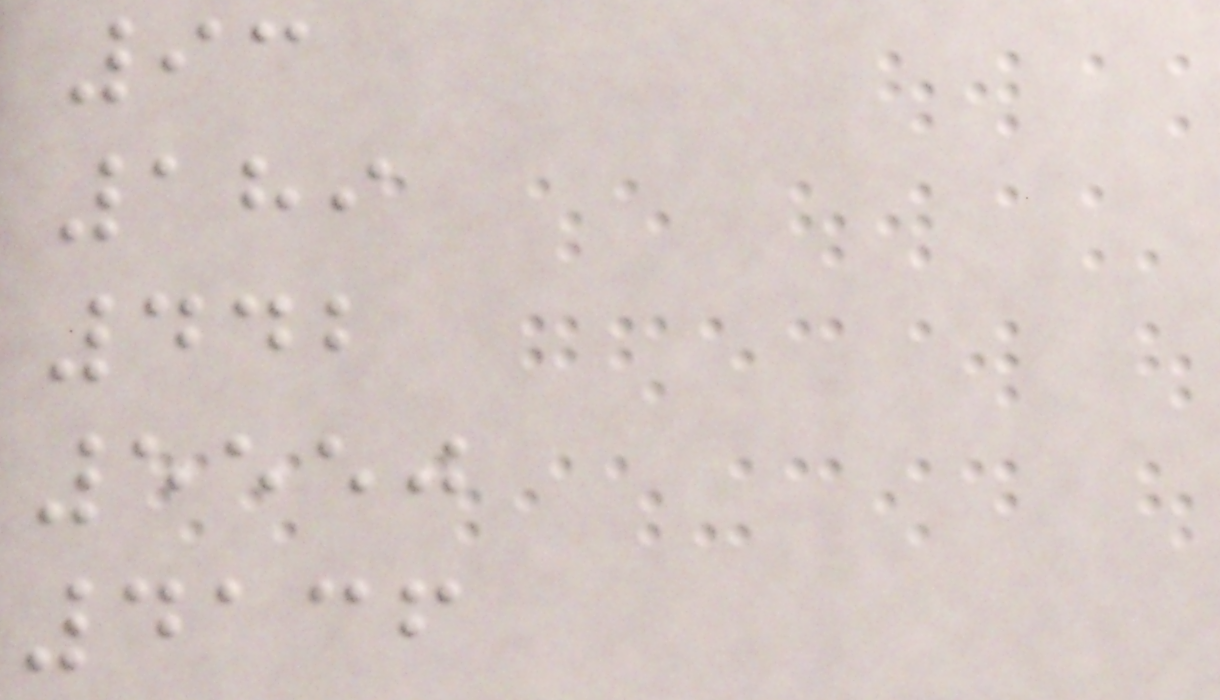93
189
442
5550
4136
